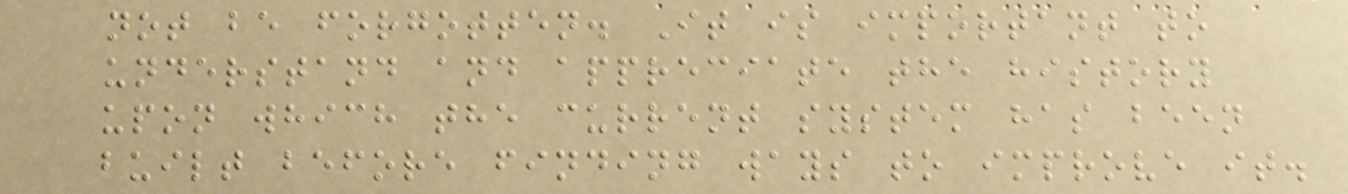not be forgotten. It is important to
understand and appreciate the history
upon which the current system has been
built before finding ways to improve it.
